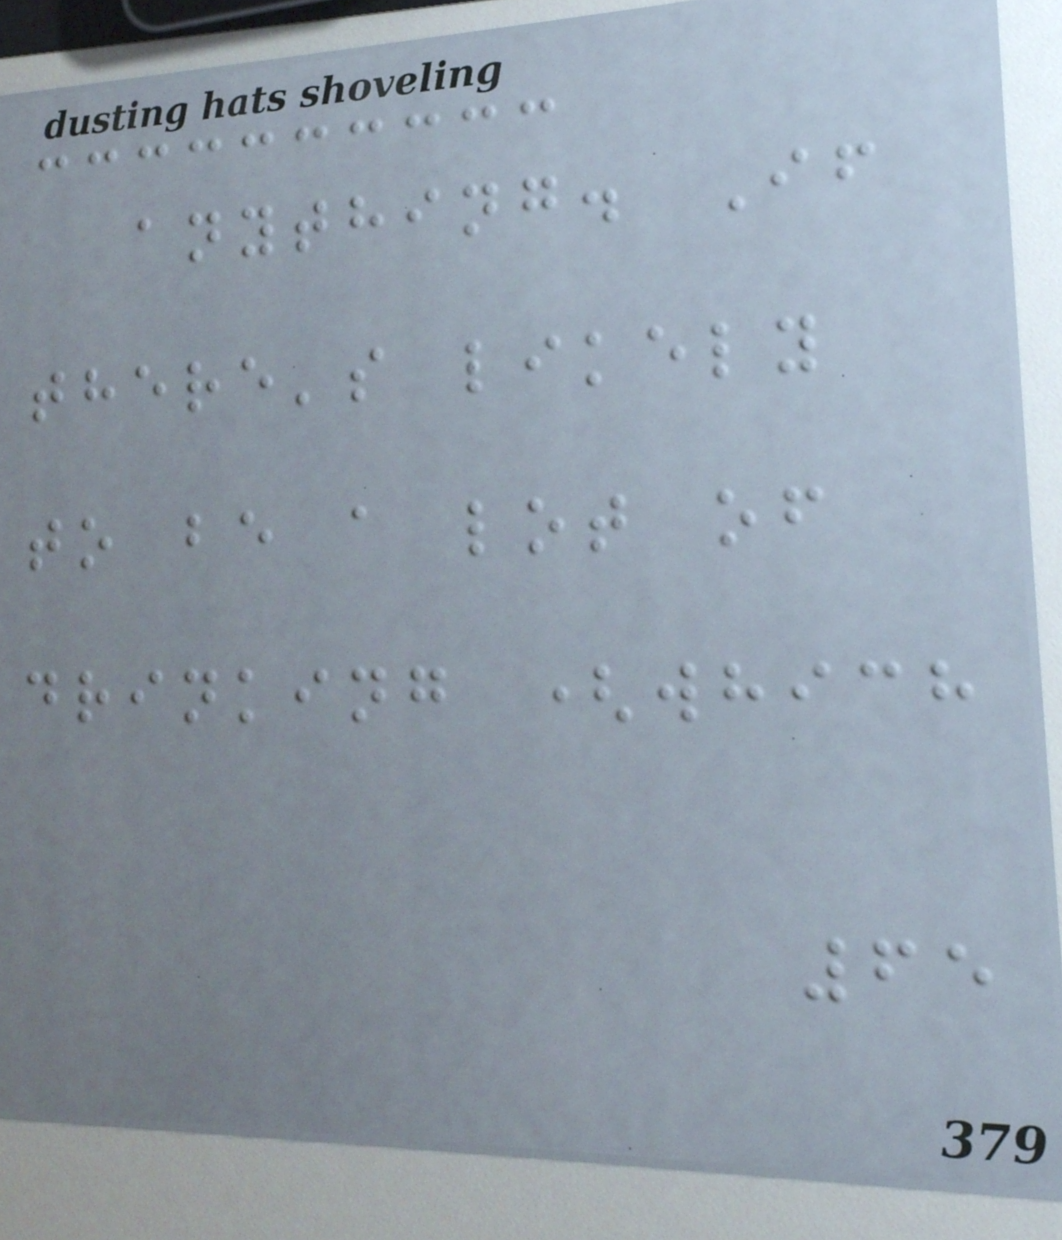anything. If
there's likely
to be a lot of
drinking (which
65
